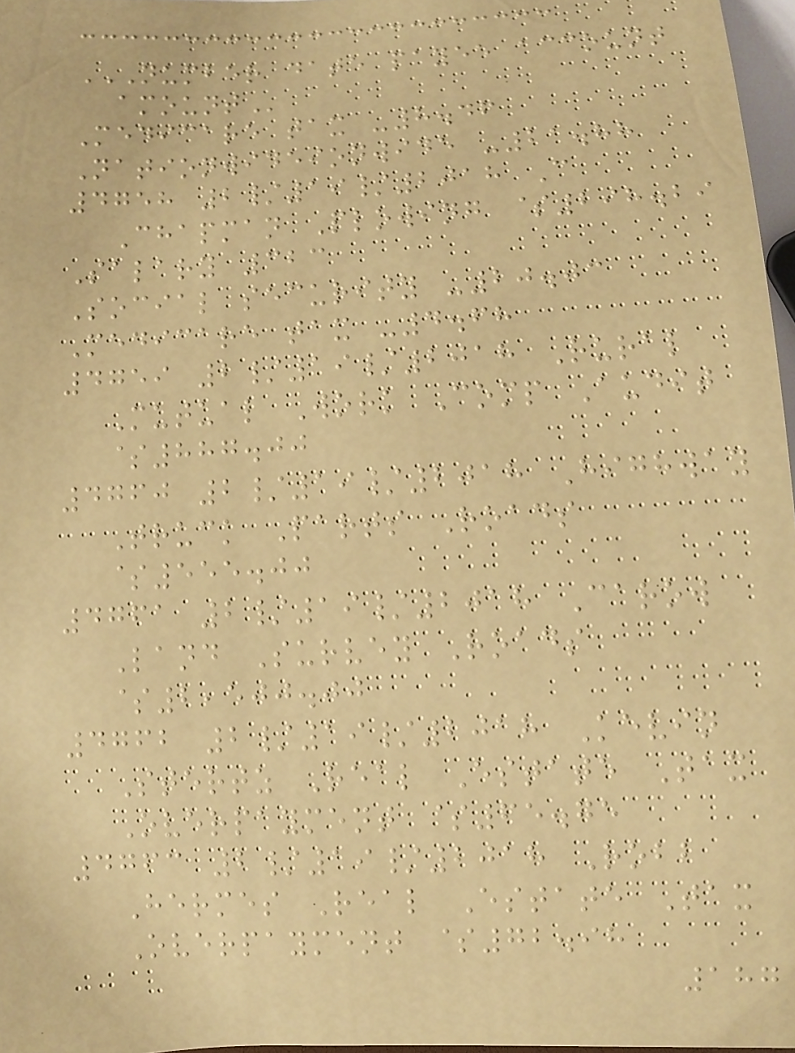NUMBER DATE PAYEE ACCOUNT
AMOUNT
Medicare tax -8.46
Nationwideionwide -21.88
4758 2/19/2018 C
Chapman Plowing $298.29
Salary 323
Social security -20.03
Medicare tax -4.68
4759 2/19/2018 Rural
Mutual Work Comp Audit
$887.00
4760 2/19/2018 Highway
Truck Parts Roads
$555.00
4761 2/19/2018 Carow
Land Survey Roads
$2,500.00
4762 2/19/2018 Kevin
Stertz Real Estate Tax
Overpayment $65.75
4763 2/19/2018 Robb
Hermes Real Estate Tax
Overpayment $72.98
187
